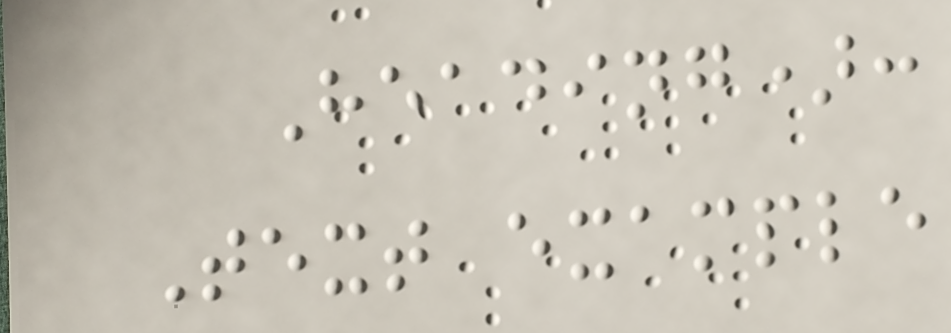Heading):
Text example
